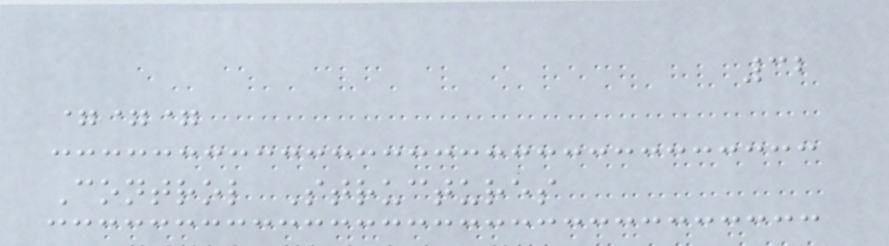32
===
Control Structures
